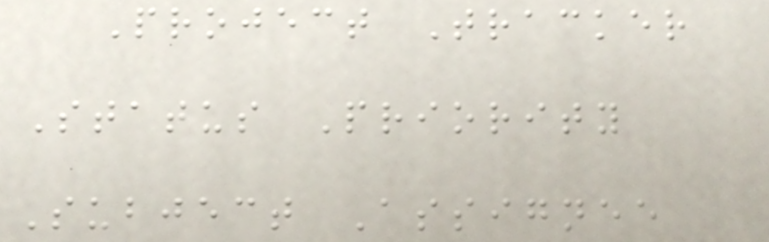Project Tracker
Status Priority
Subject Assignee
